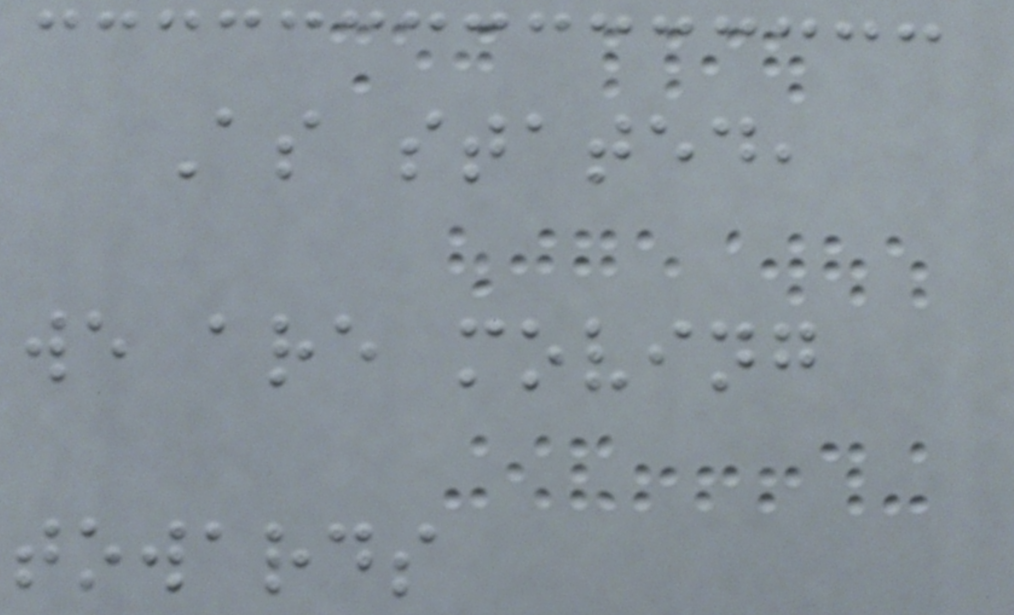As stated,
we are moving
towards
